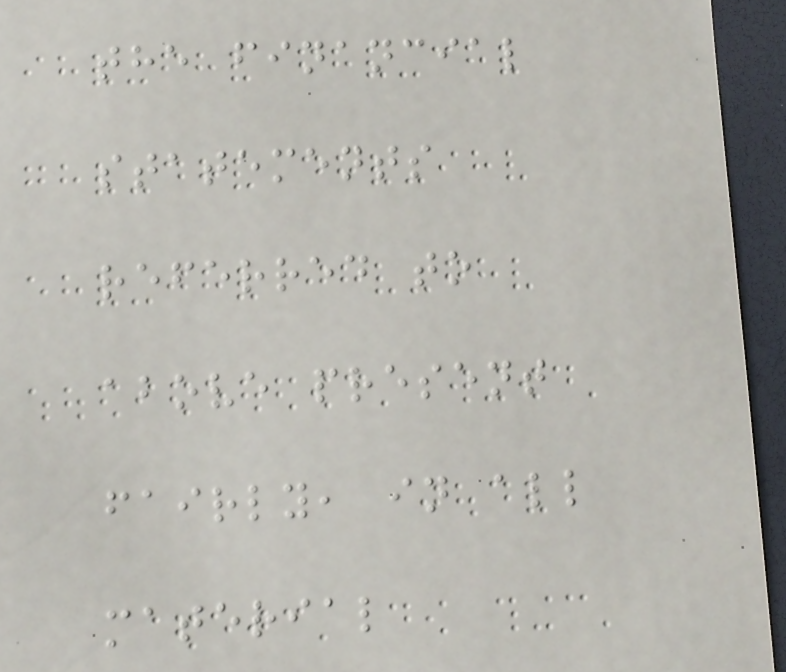the financial
statements
referred to
above present
fairly, in all
material
